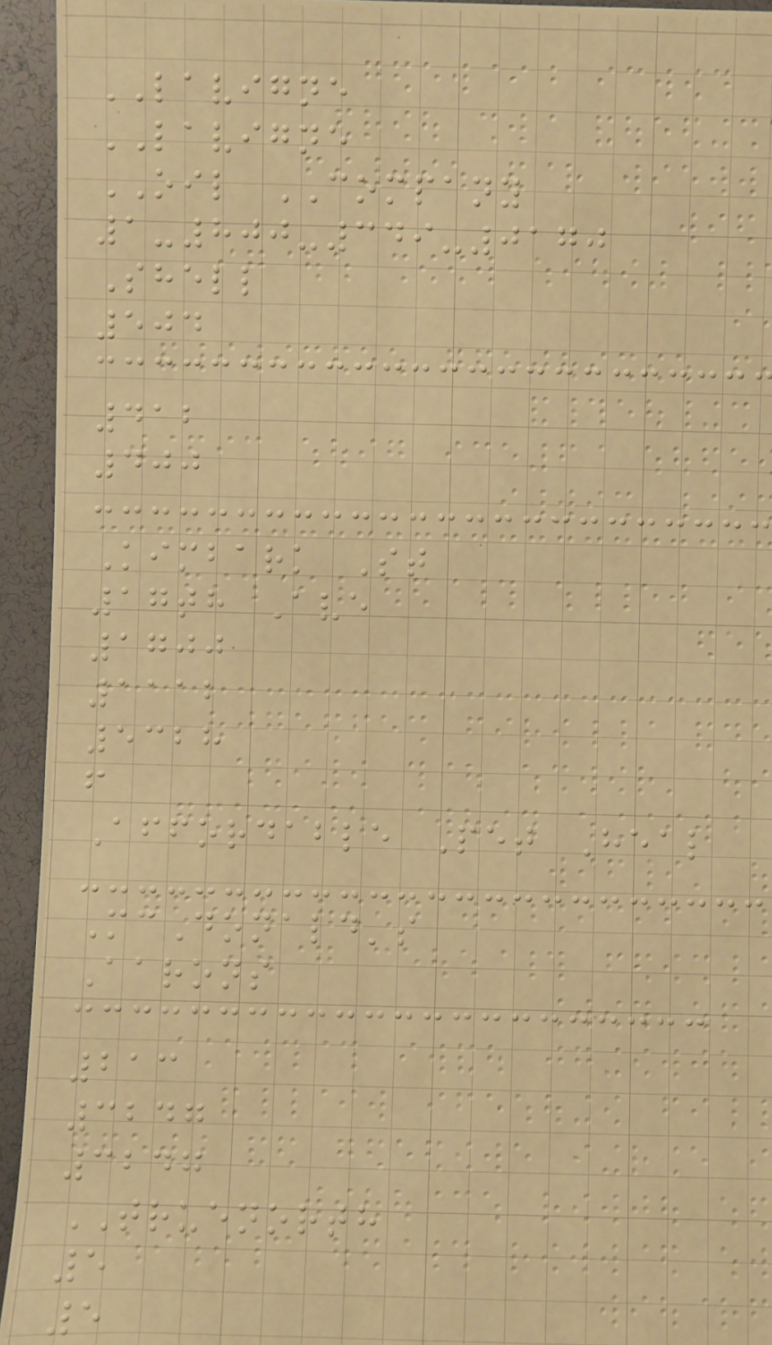LAVIGNE
LAVIGNE
OIL COMPANY
1-800-349-0170
Shell
504
412
400
Kimbark St
17th Ave
1700
1112
5328
f
Affordable Pet Heal
McDonald's
Aarons
213
3247
3247
TRUENORTH
5
5
